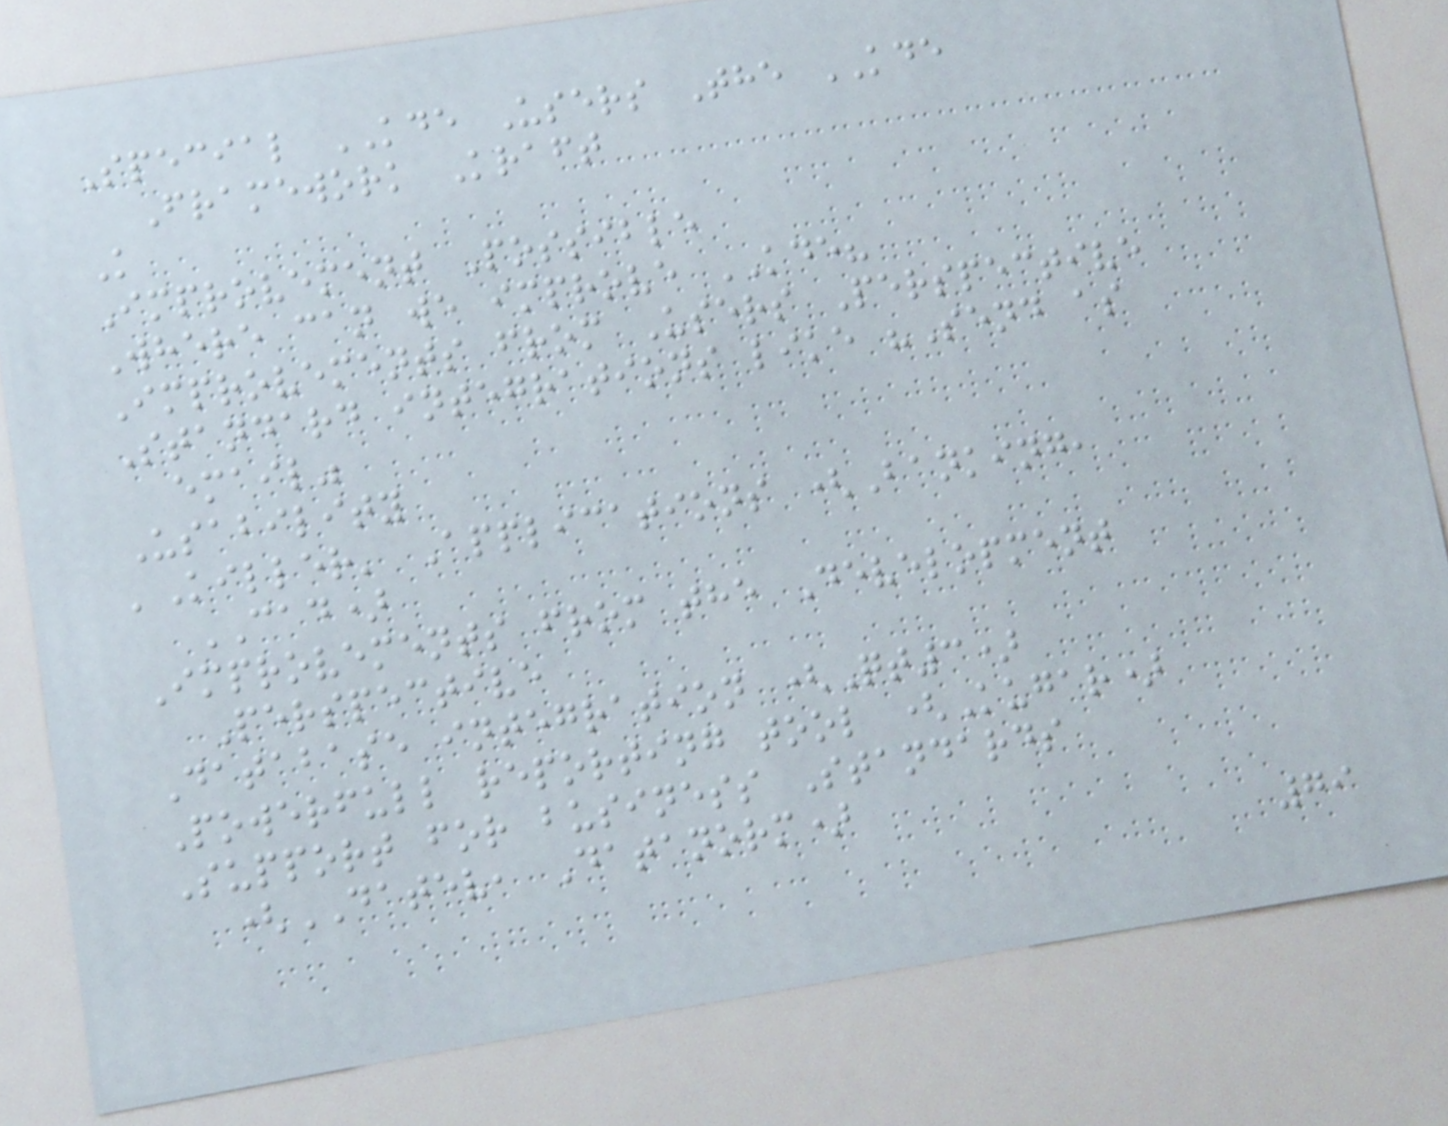Special KDE Users The KDE
Framework Kraft
K
Improvement Possible
Where can we improve KDE?
Improvements from Users Perspective
Standard integrations like "Send as
email"
Usability
'Killer' Applications (Banking,
CAD)
Improvements from the Development
Perspective
Database integration (Qt3)
Powerfull reporting tool (Kugar)
Support for business Standards
(DATEV, Datanorm)
79
